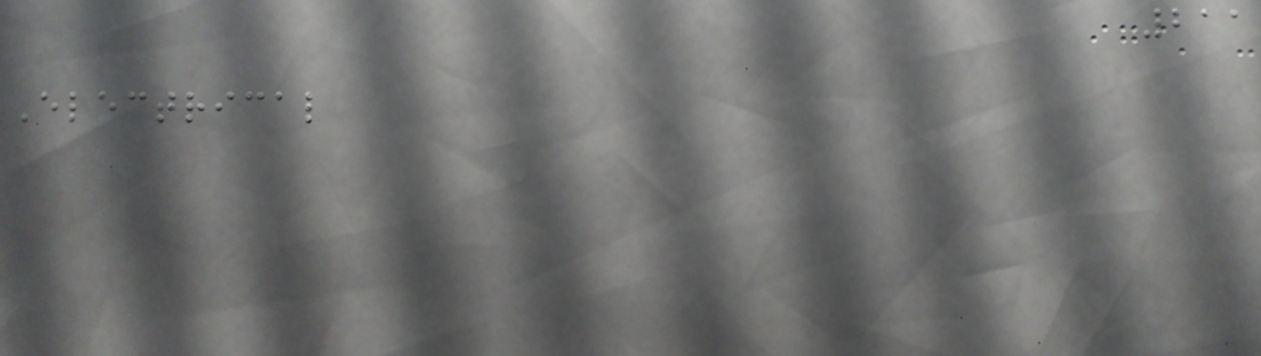211
Electrical
